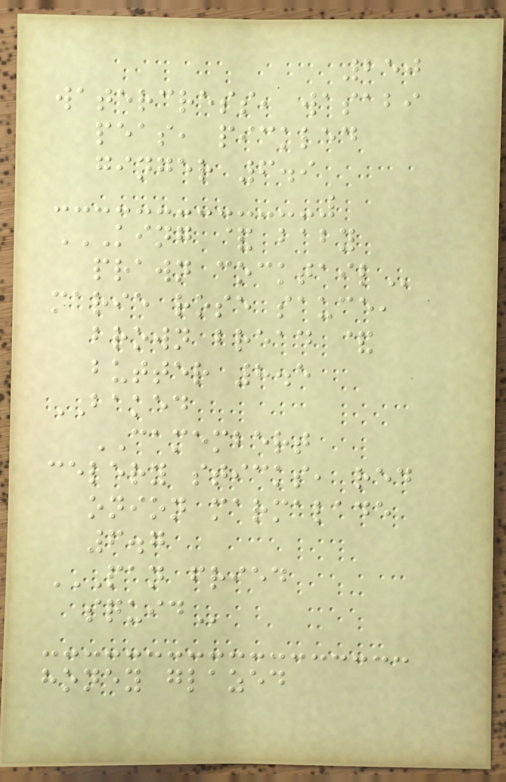250
watercress, wasabi
peas, pickled
ginger 6.9
KING & BABY
PRAWN COCKTAIL
marie rose sauce,
brown bread &
butter 8.5
BAKED
CAMEMBERT
celery sticks, red
onion marmalade
6.7
PAN FRIED
SQUID
honey glazed
